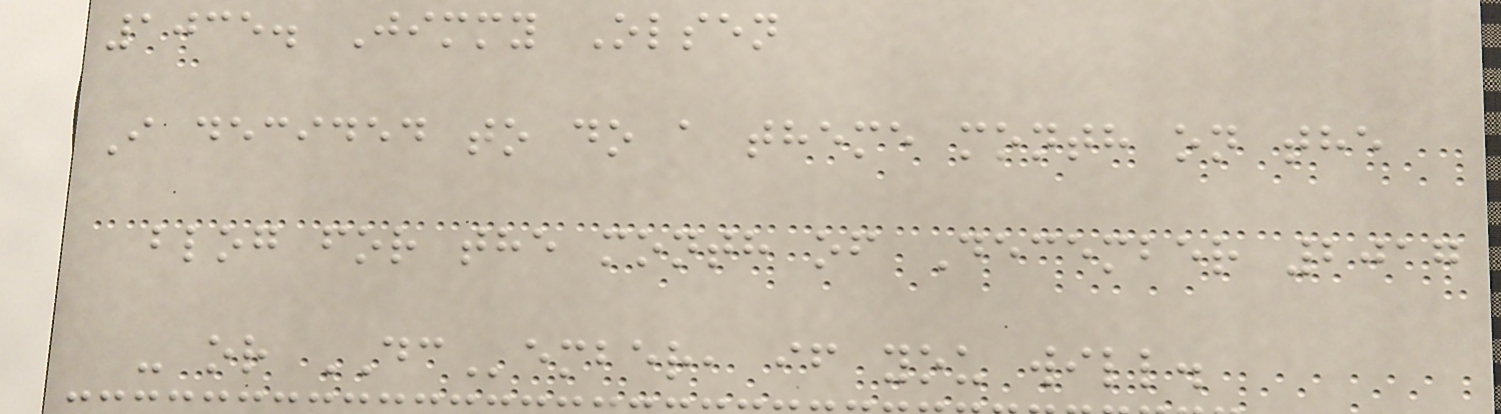1035. Jimmy Olsen
I decided to do a theme month on the
blog for the month of December 2017
- or DCember, if you will.
